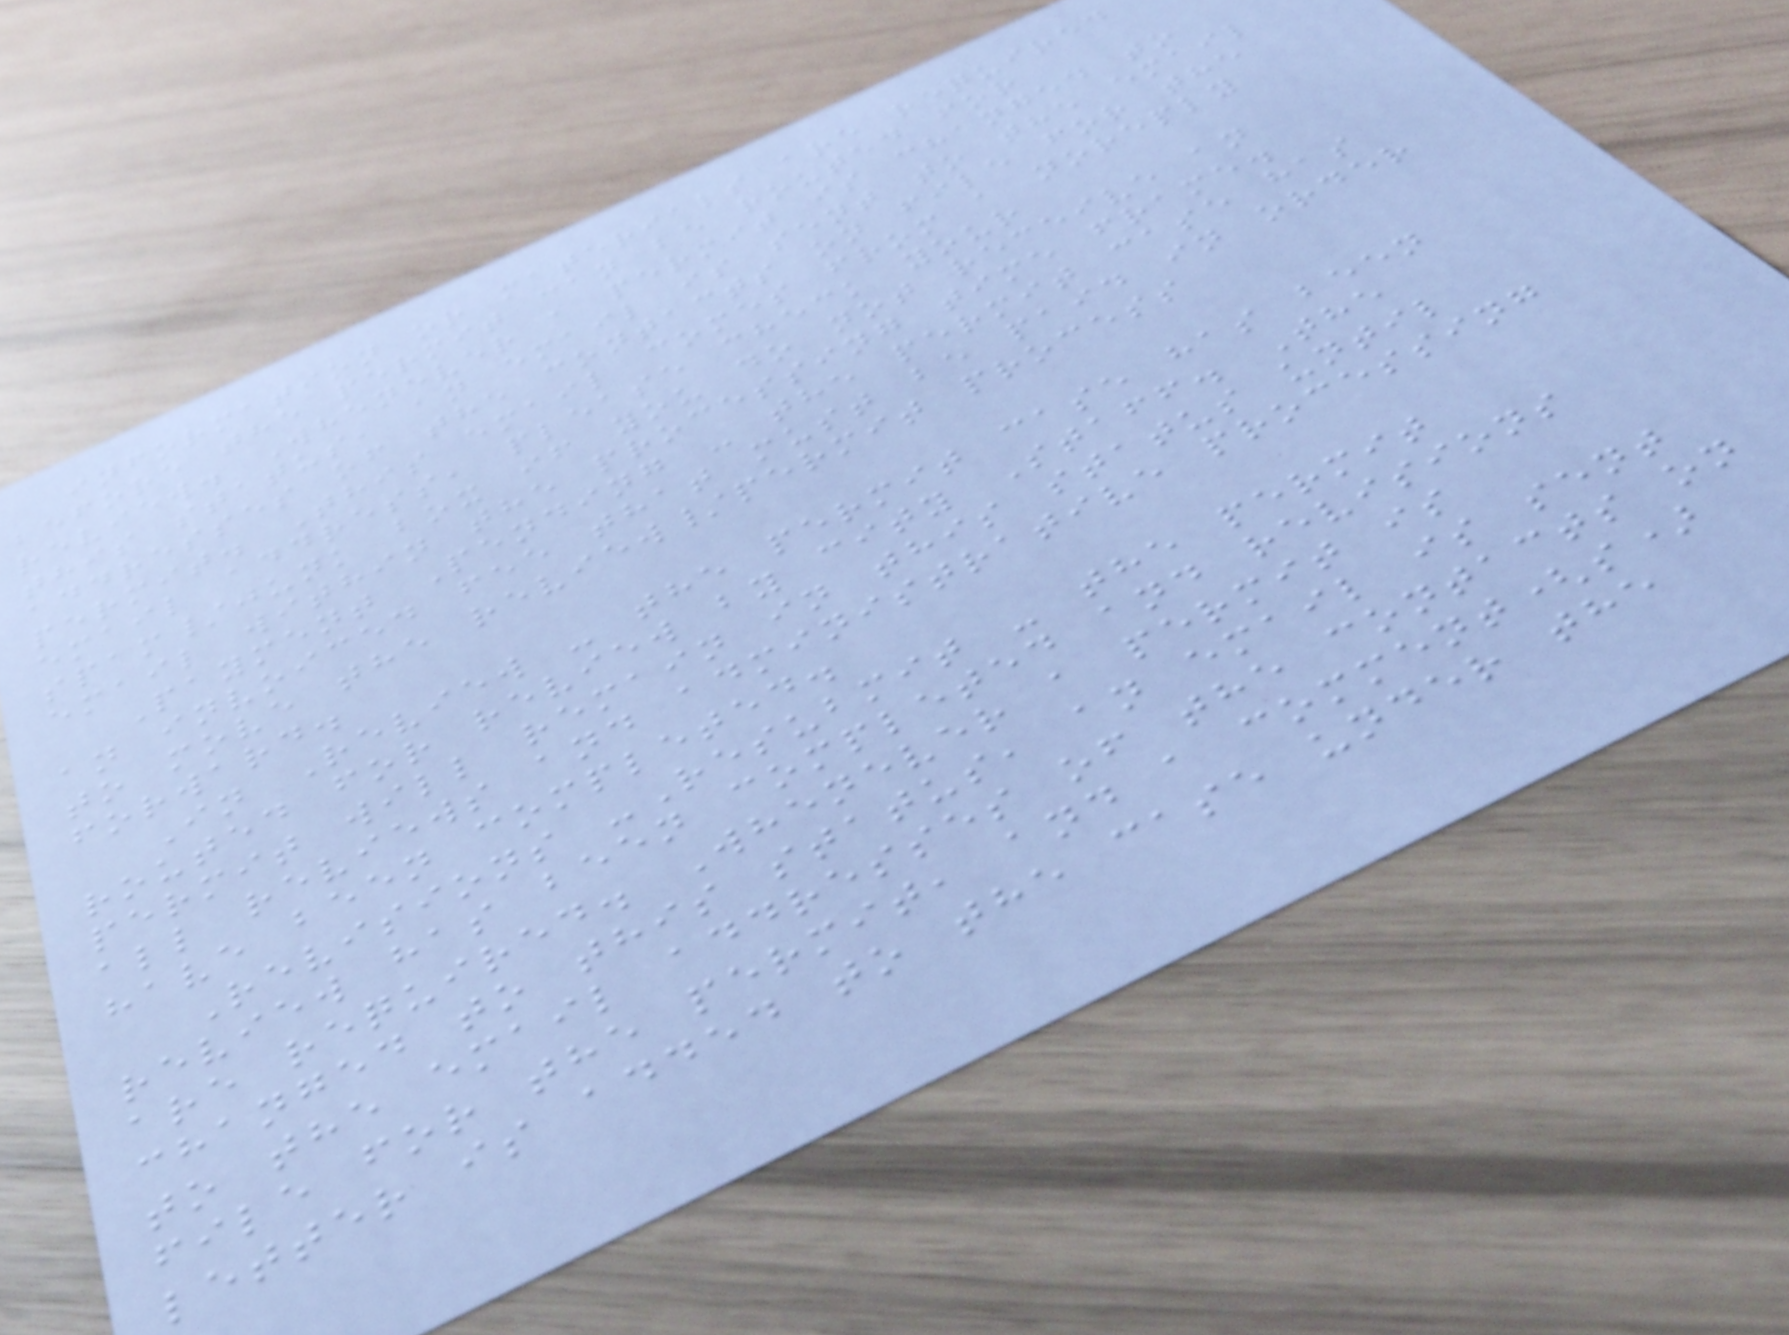information or materials are required
before the permit can be routed for
review. Whenever a permit is changed to
this status, an email is sent to the email
addresses of the contacts on file for the
permit. This email comes from a noreply
email address, please check your
spam/junk box if you do not receive an
email within the processing time frame.
Payment Pending - the permit case has
an invoiced fee that must be paid in order
to move the review/permit process
forward.
In Review - the permit case has been
routed for review by city Staff. The
permit will remain in this status until
all reviews and administrative processing
have been completed.
Revisions -Resubmit - the permit
review has been completed and revisions
are required. Whenever a permit is
changed to this status, an email is sent
to the email addresses of the contacts on
file for the permit, and a comment(s)
letter is added to the case under the
